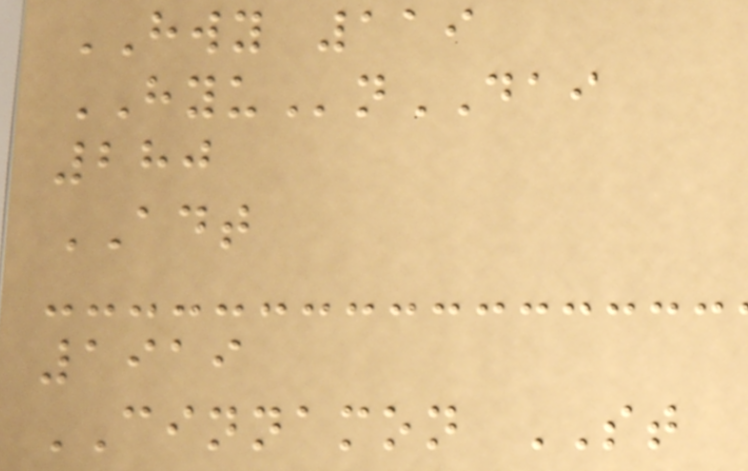HWY 119
HYUnDAI
280
ADT
1919
CINNAMON ST
